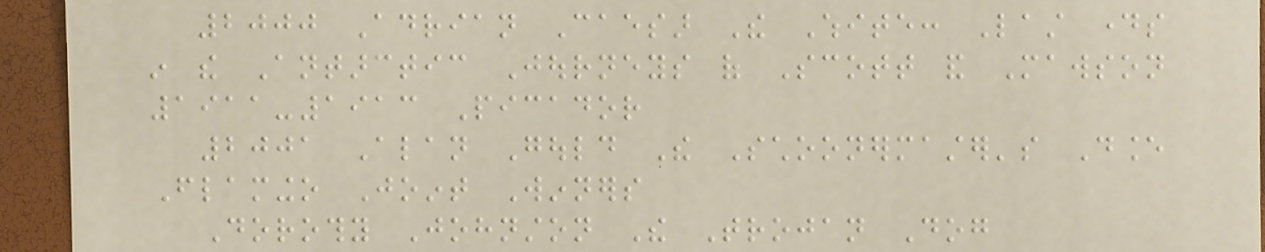2000 Adrian Caesar The White: Last days
in the Antarctic Journeys of Scott and Mawson
1911-1913 Picador
2001 Alan Gould The Schoonermaster's Dance
Flamingo Joint Winners
Dorothy Johnston The Trojan Dog
